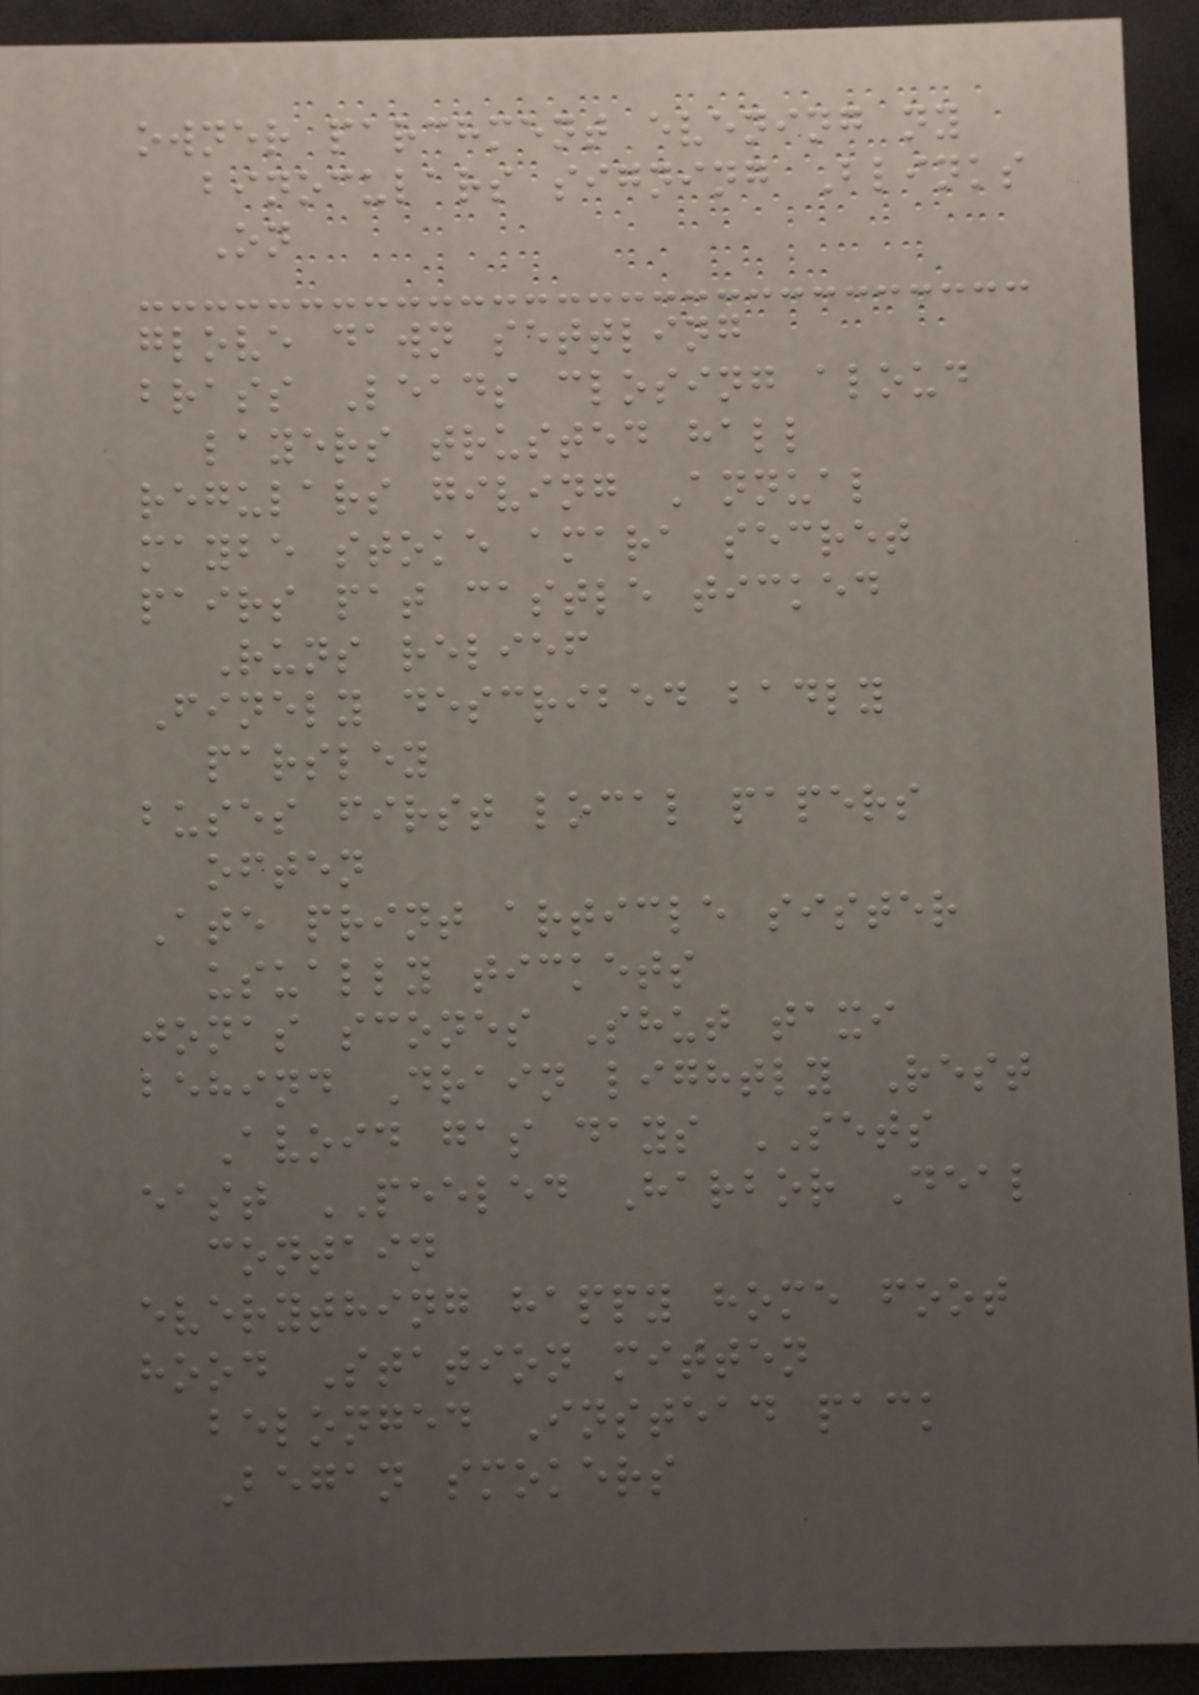owner parchment evening ny
binoculars signing Blinks
On
glove dawn settling
brass Leads closing aloud
layers trusted hall
regulars giving Annual
maybe stoke amara secret
pairs pat castle ticked
Runs relief
Finely described badly
parsley
buses first local papers
often
Ate print article sister
usually tickets
jonas scones Shut taxi
behind Drain lightly Rest
Avoid gas days SETS
east PEELED Harbor Deal
contain
everything happy home foot
hood Station mitten
belonged Instead pack
Began smokers
